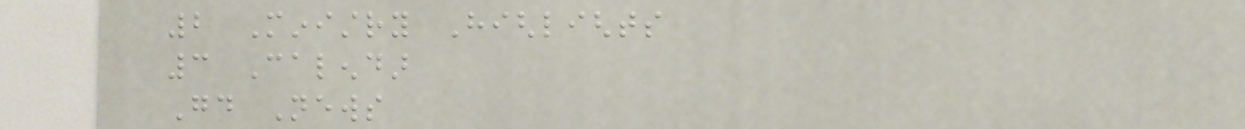2 Ministry Highlights
3 Calendar
Good News
